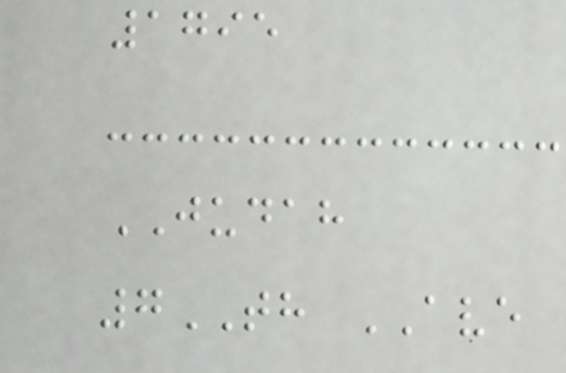1795
JUDAH
7TH AVE
